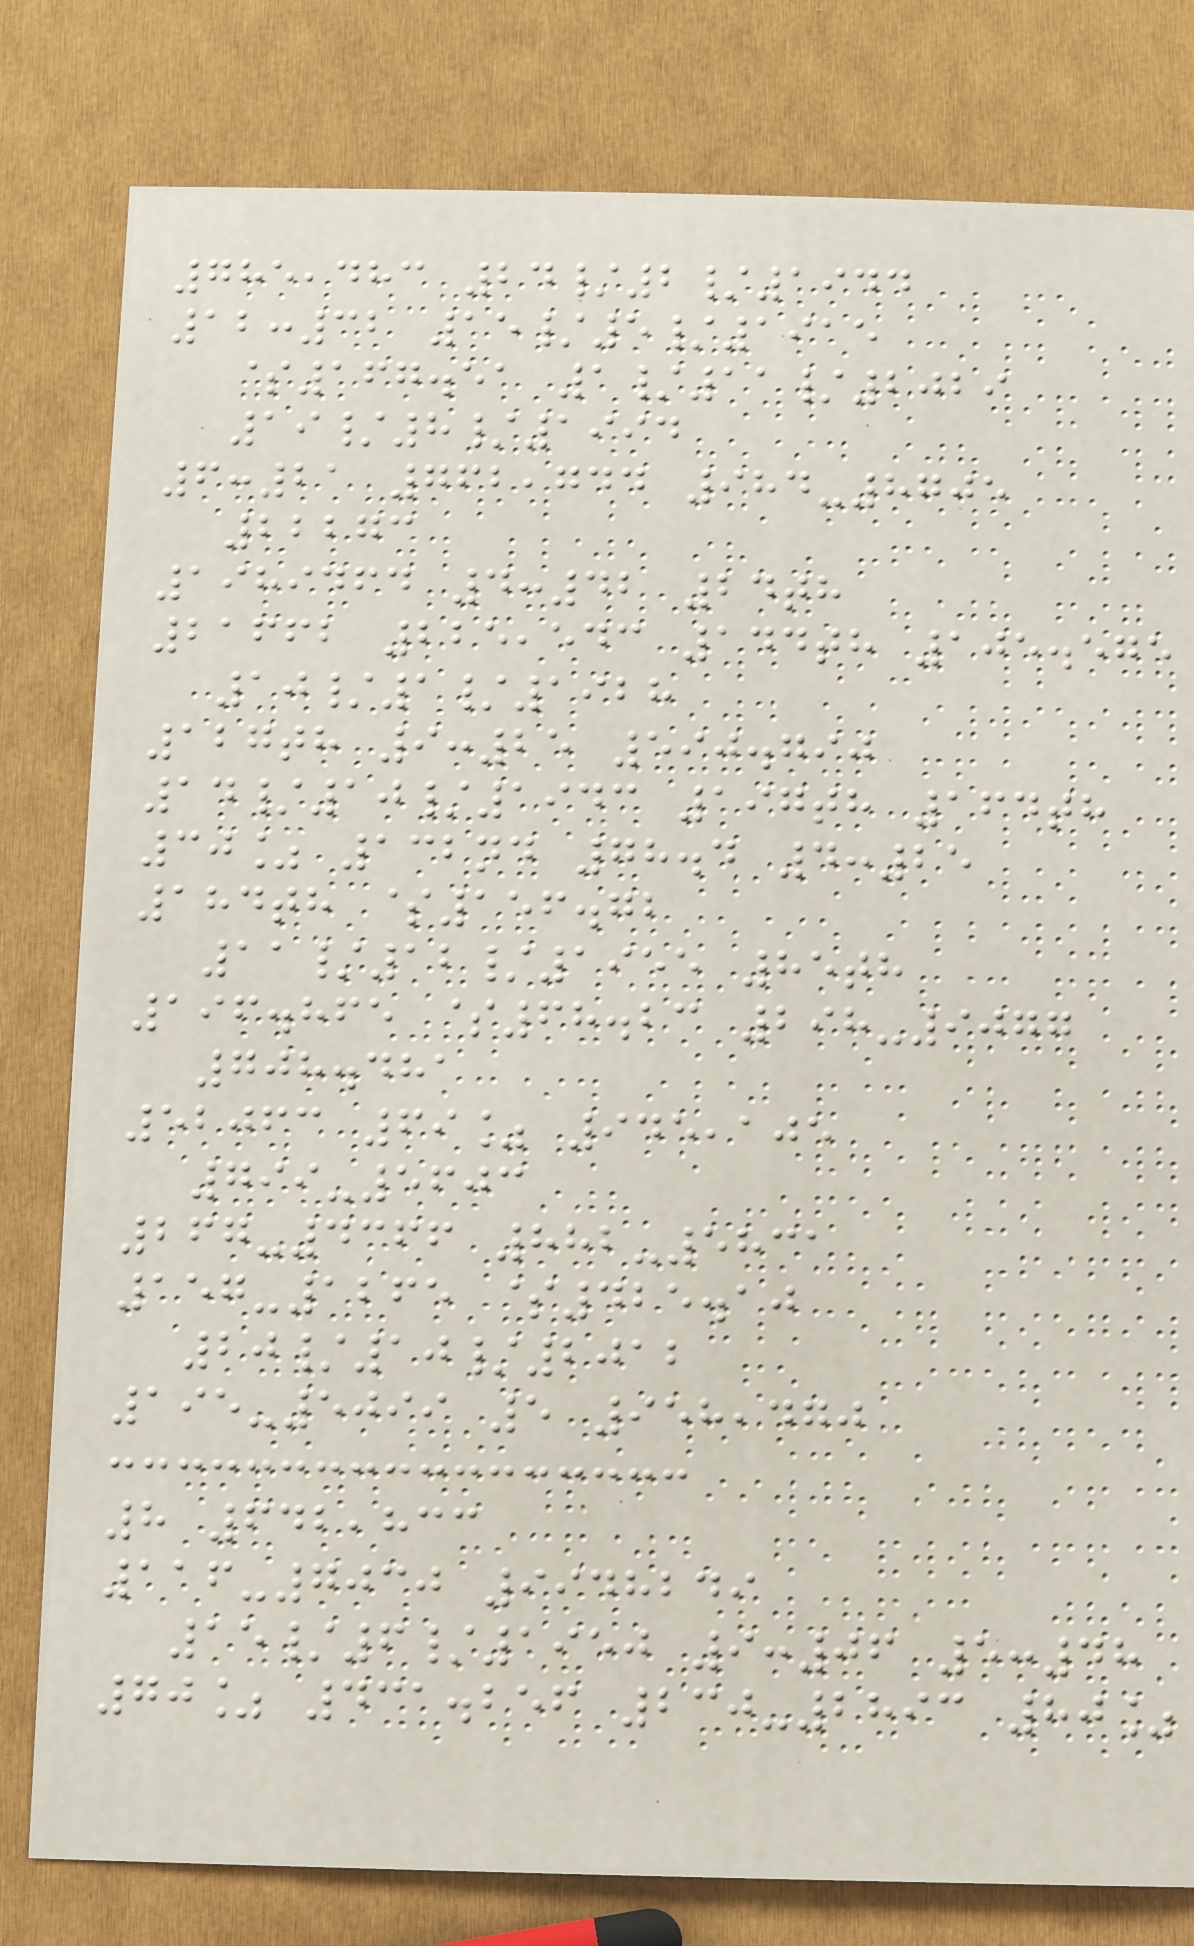785,483 24/2/1944
12:32 15/5/1915
$167.51 1/11/2029
19/8/1994
6:21 762,744 984-8705
22273
1989464 4:42 24th
21662 225,543 144th 105.575
10/1/1928
127th 9:25 590.790
14/10/1943 197th 164th
30% 132nd 78.4 4:25
184th $156.72
11/12/1955 85th
196.865 $68.23 298-9077
708.481
52063 69% 945,105
799-5603
267-4366 882-5831
157-1265 $425.10
20/10/2012
195-5099 5 958,470
8 642,833
116-7030 9948249
15/6/1950 9:06 5:48
70% 431.256 230-2893 80%
